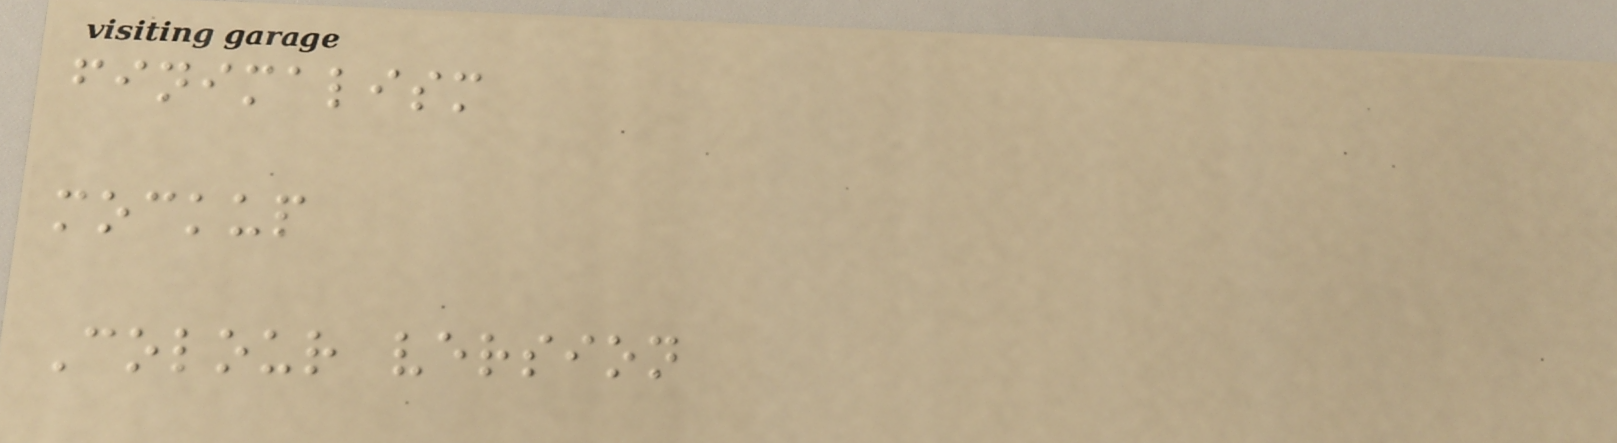finimalism
mockup
Colour version
